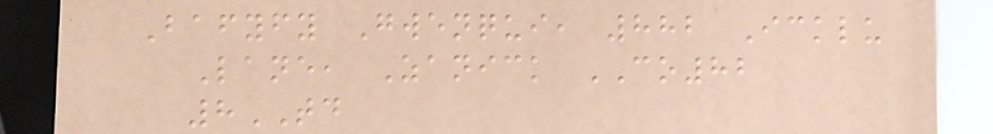Bafyfy Gwenqui, 882 Icklu
Lane, Zanick CO82
8TD
